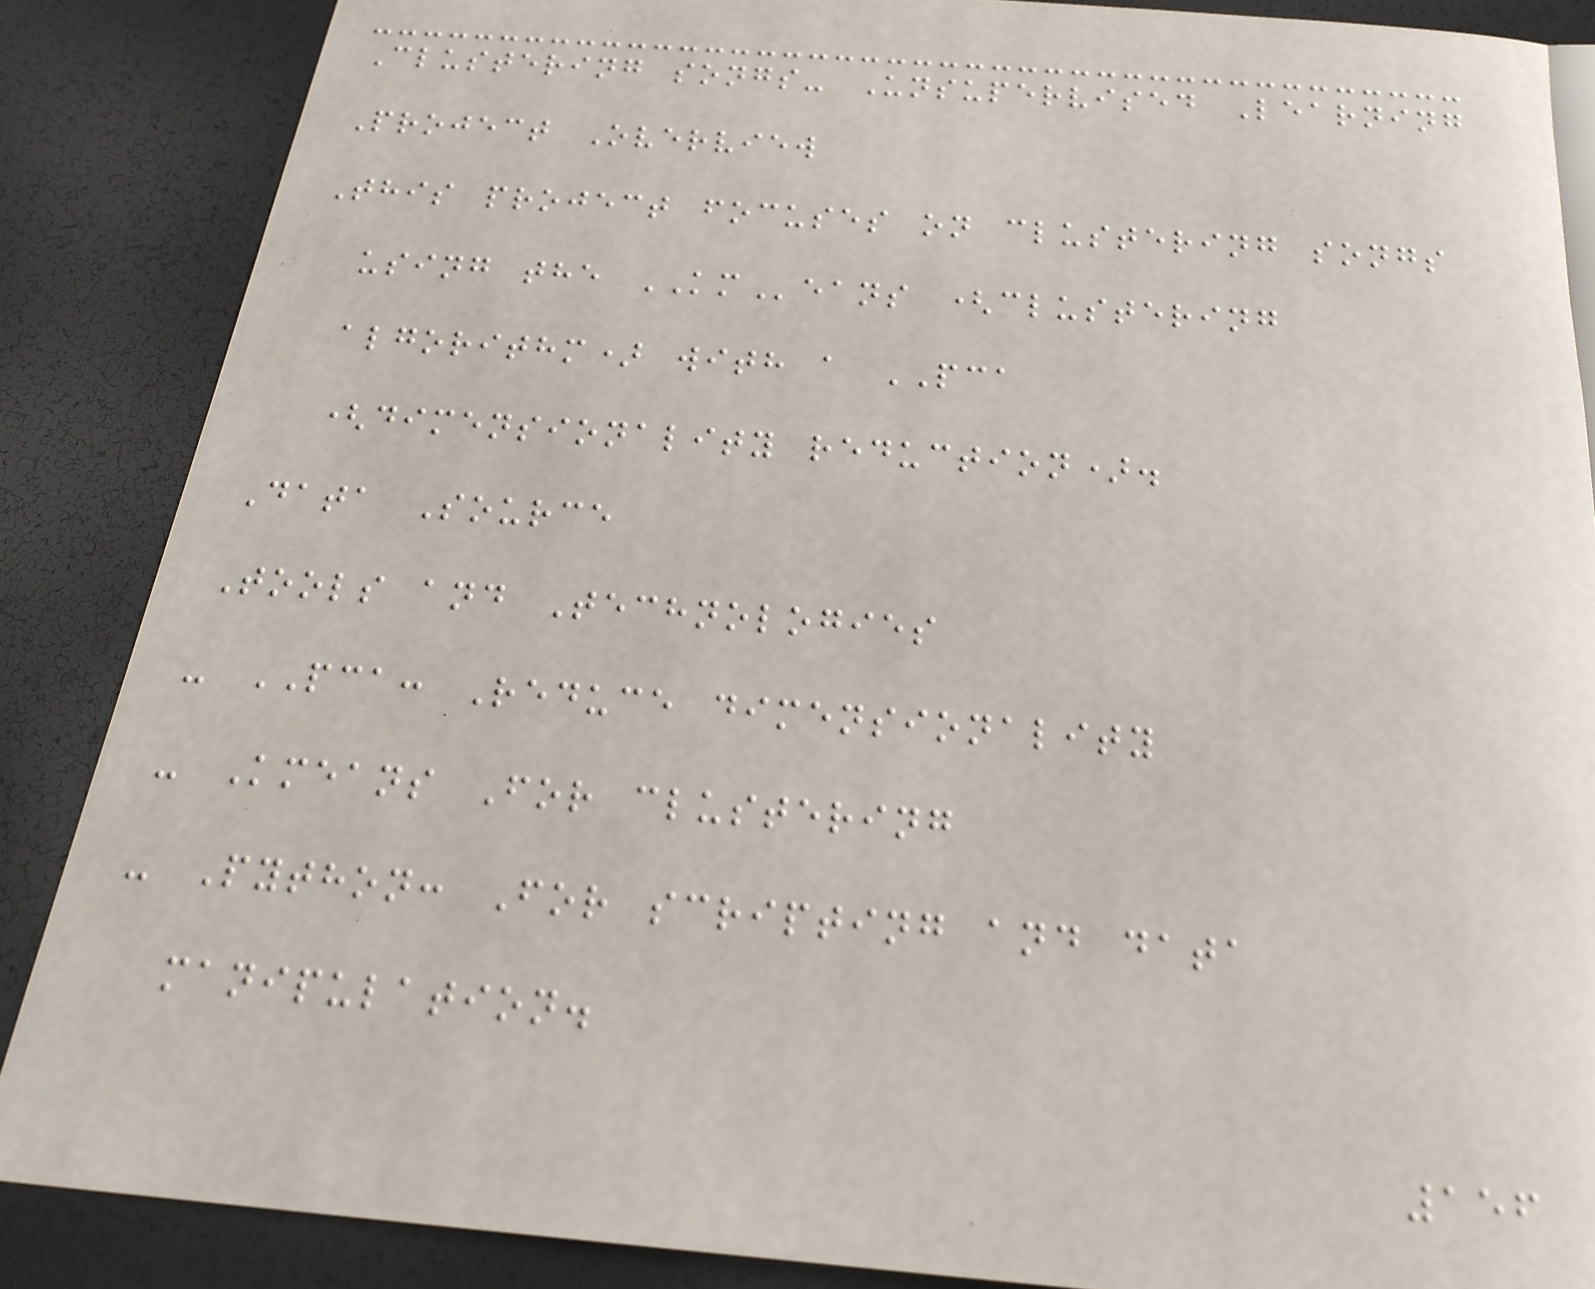Clustering songs- Unsupervised Learning
Project Overview
This project focuses on clustering songs
using the KMeans (clustering
algorithm) with a PCA
(dimensionality reduction).
Data Source
Tools and Technologies
- PCA: Reduce dimensionality
- Kmeans For clustering
- Python: For scripting and data
manipulation.
156
